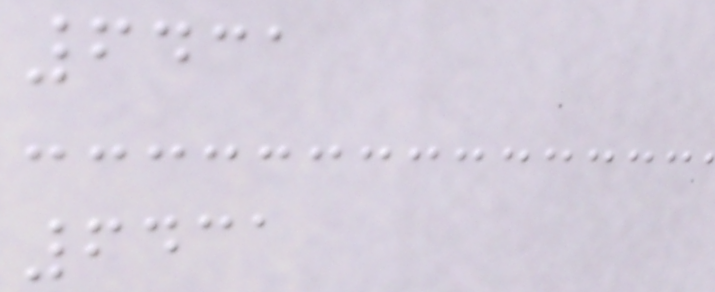6431
6431
